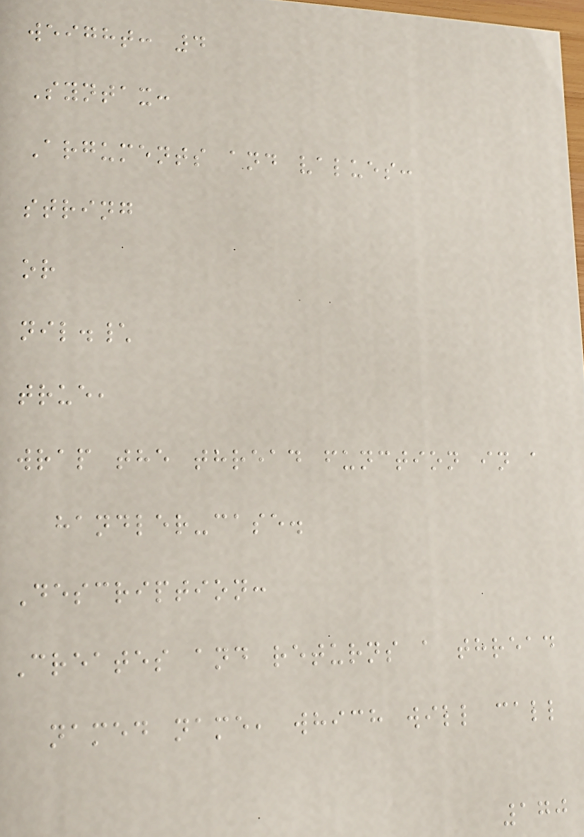weight: 4
Syntax:
Arguments and values:
string
or
nil.\
true,
wrap the thread function in a
handler-case.
Description:
Creates and returns a thread
named name, which will call
170
